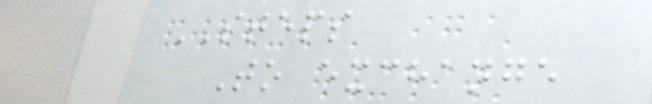STEPS
To exchange
